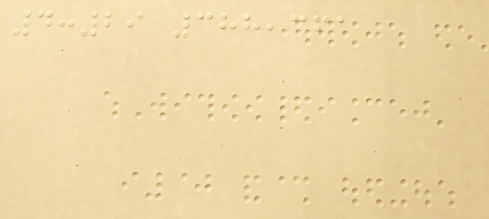4:29 388,361
